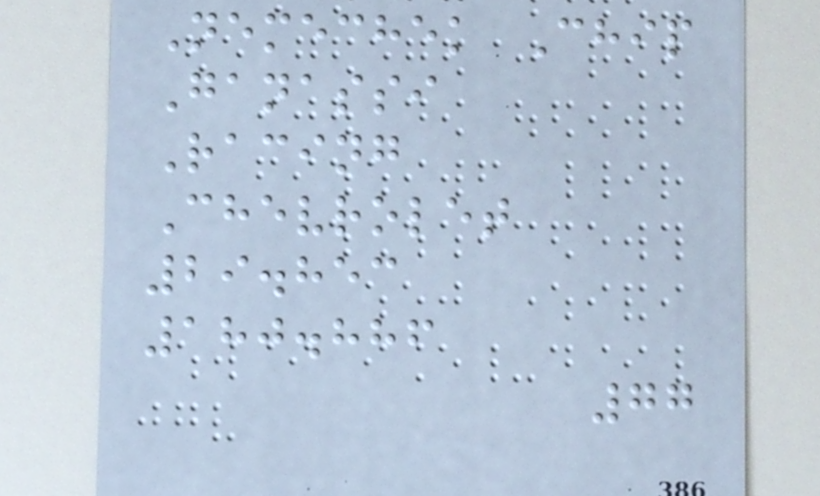Nemechek Chip
Ganassi
Racing
Chevrolet
29.853
180.886
77
